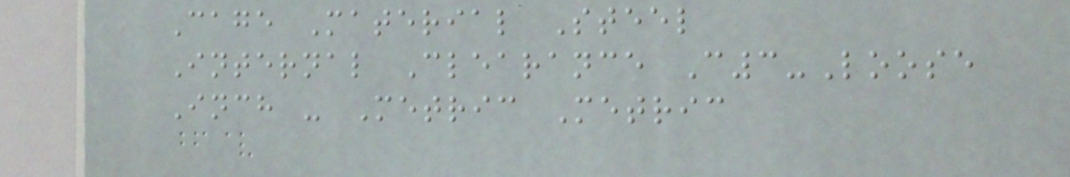Cage Material Steel
Internal Clearance C3-Loose
Inch - Metric Metric
